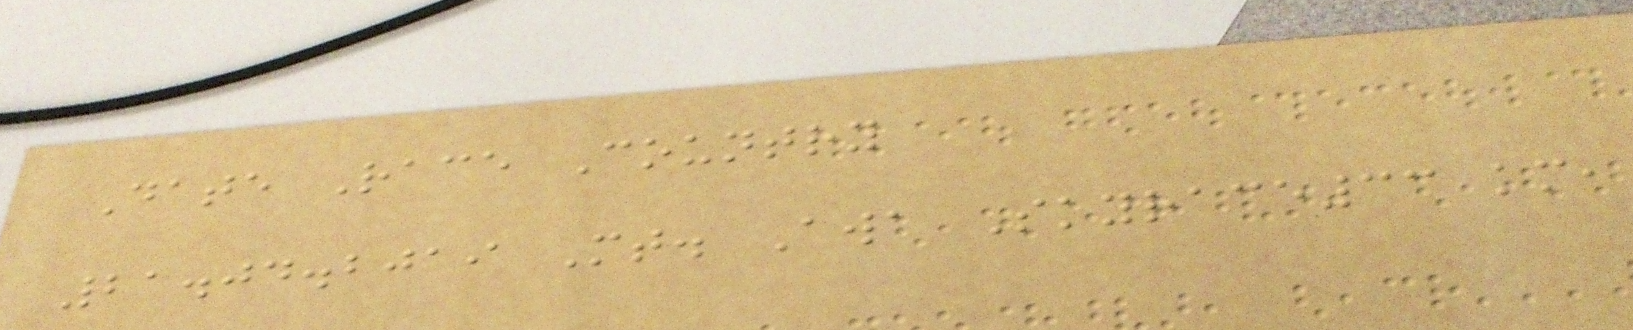Date Race Country
21.04.2019 Mt. Awa Skyrace33 km,
